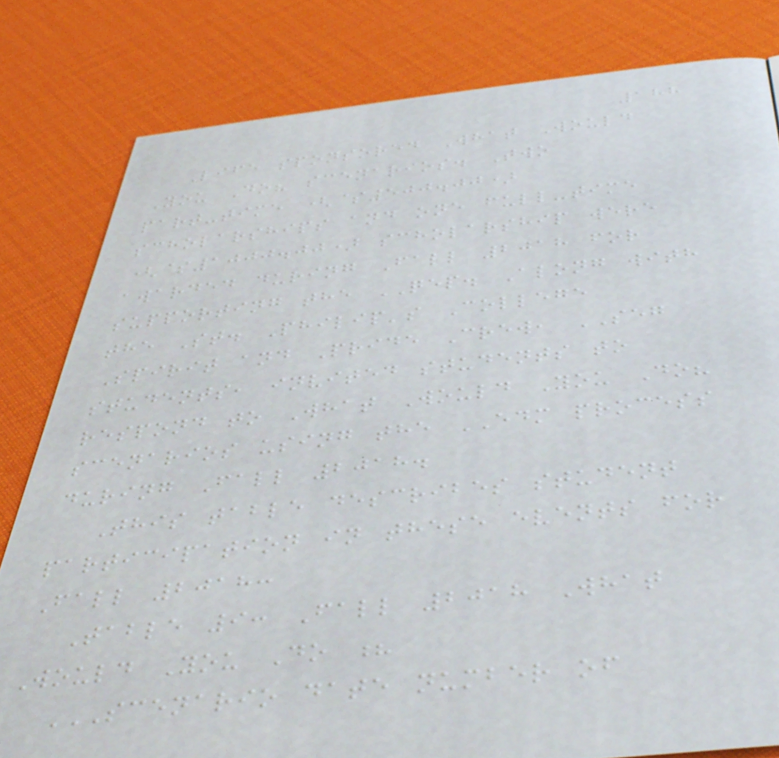188
Life sponsored What Would
You Do? scenarios. Two
part-time ($500.00)
scholarships and one full-time
($1000.00) scholarship were
awarded during Fall 2018 for
supporting the QEP. Along with
the St. Philip's College
Spirit and Pride Crew, SEG
students, invited students to
respond to What Would You Do?
scenarios using the EDM process
during Fall 2018.
This table describes student
participation in these events for
Fall 2018:
Table 9: Fall 2018 What
Would You Do ?
SCENARIO DATE NUMBER OF
